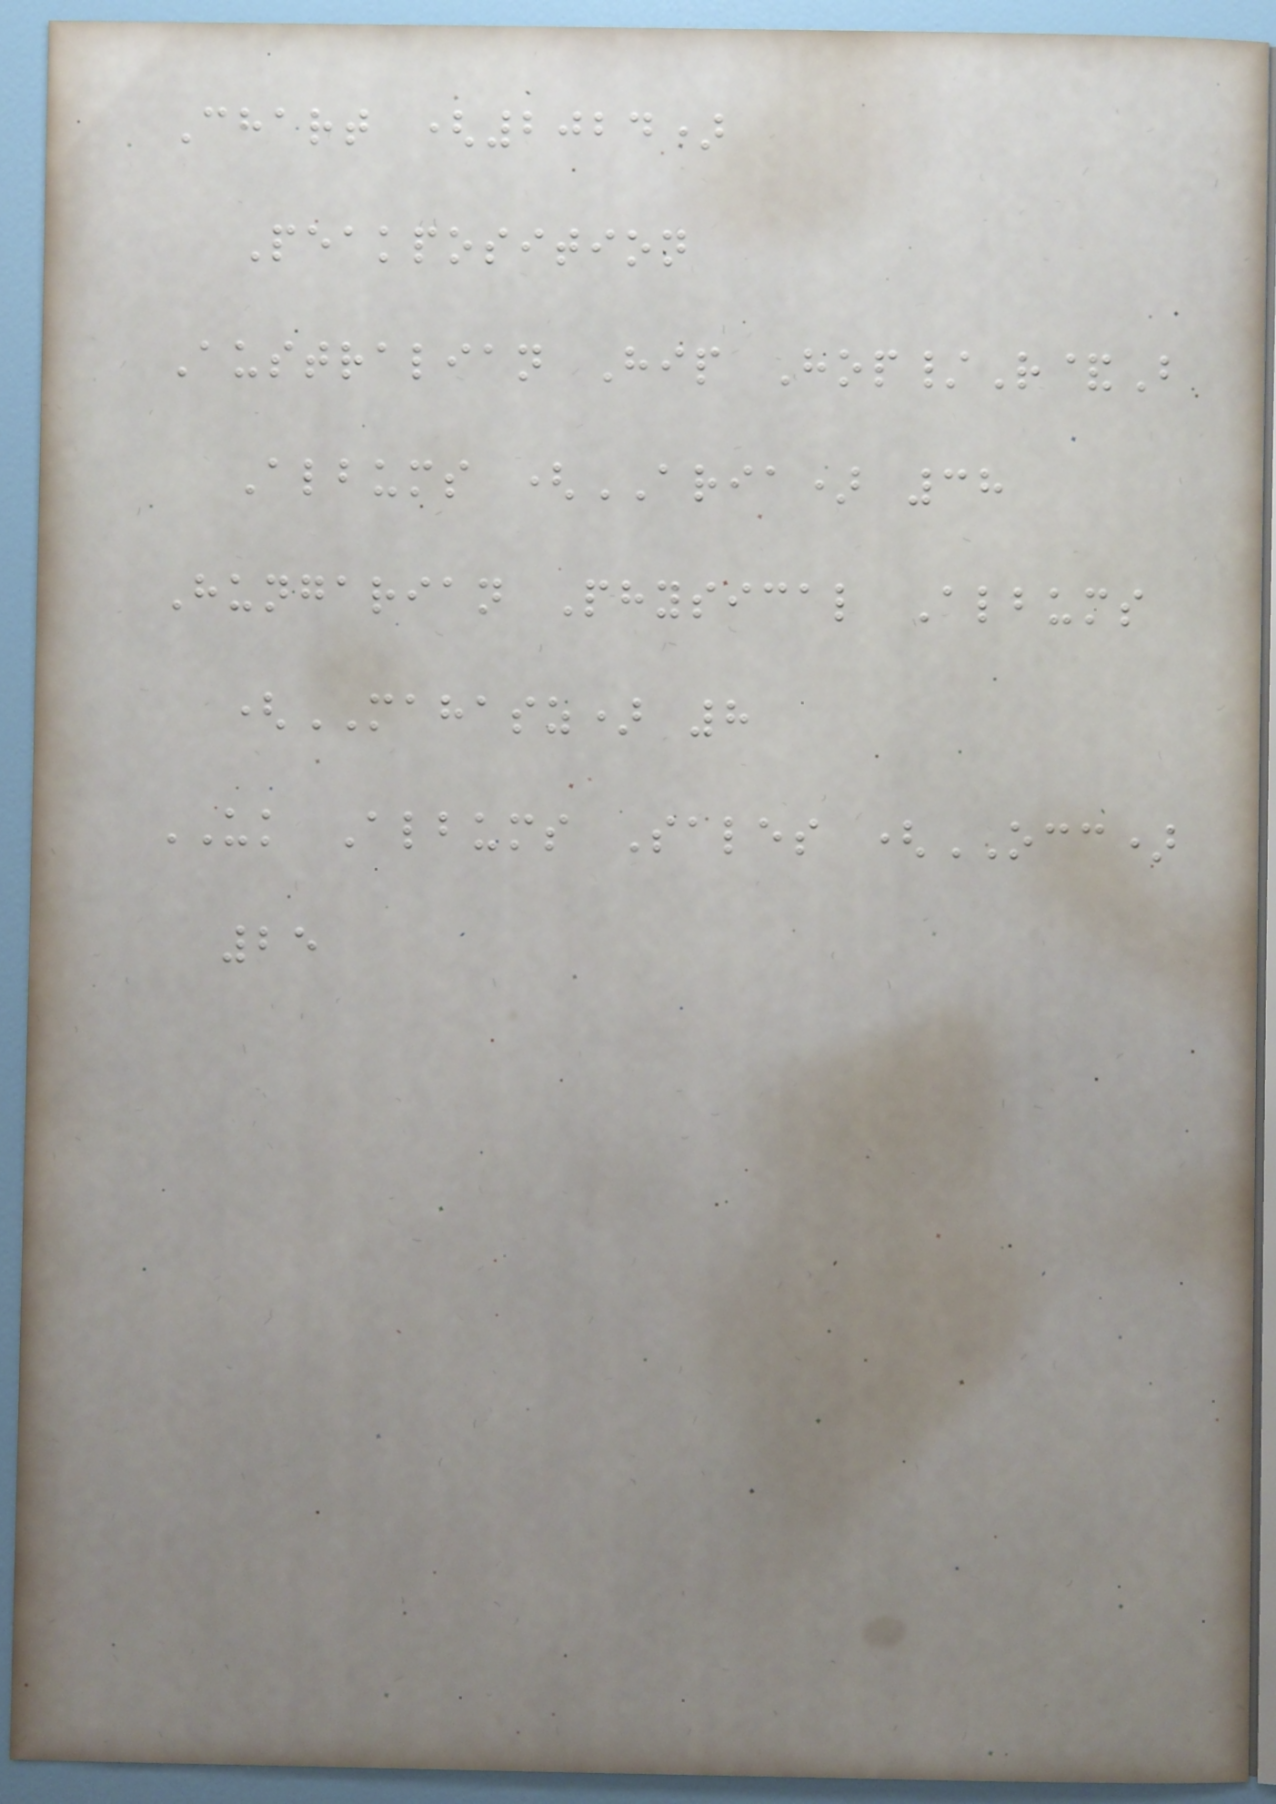Chart (2024)
Peakposition
Australian Hip Hop/R&B
Albums (ARIA) 38
Hungarian Physical Albums
(MAHASZ) 8
UK Albums Sales (OCC)
25
